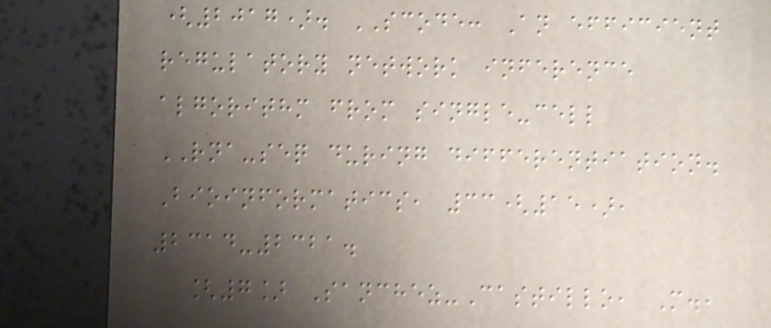(2017). SCODE: An efficient
regulatory network inference
algorithm from single-cell
RNA-seq during differentiation.
Bioinformatics, 33(15),
2314-2321.
[7] Sanchez-Castillo, M.,
